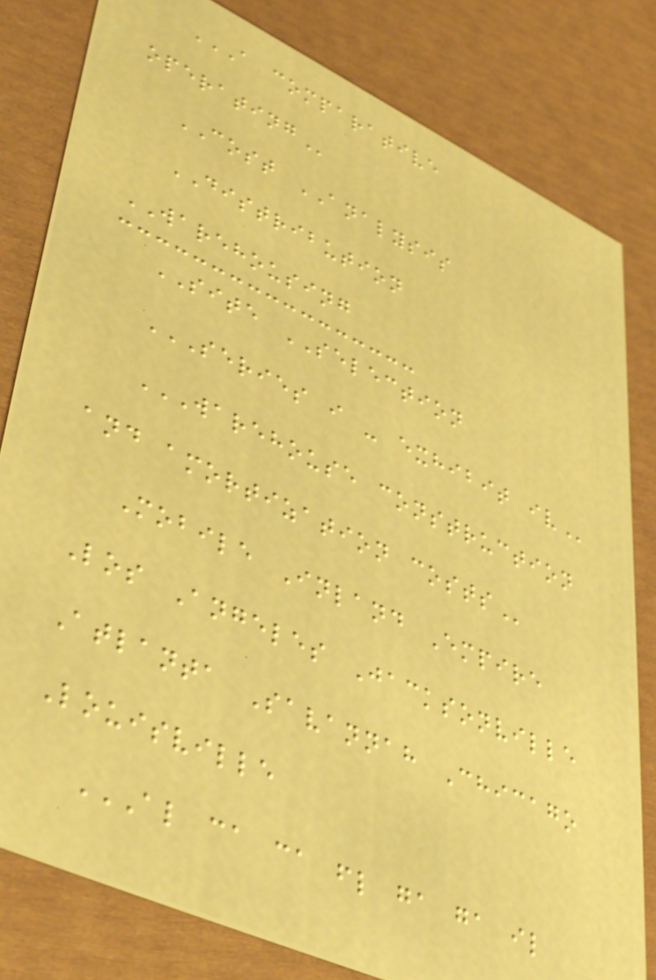A COMPARATIVE
OPERATING
COST ANALYSIS
DISTRIBUTION
WAREHOUSING
SITE SELECTION
SERIES I - EXHIBIT IV
WAREHOUSE CONSTRUCTION
AND AMORTIZATION COSTS
Mobile Inland Empire
Los Angeles Jacksonville
Atlanta Savannah Chicago
Louisville
AL CA CA FL GA GA IL
